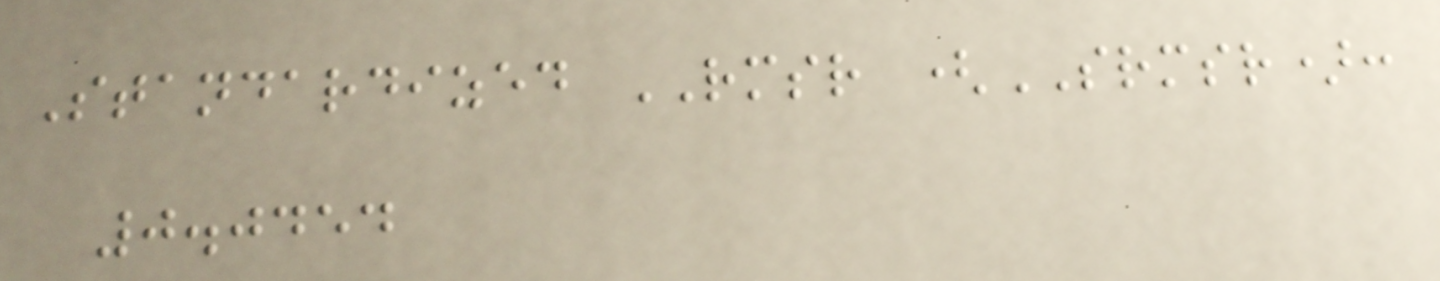Standardized RMSR (SRMSR):
0.0454
